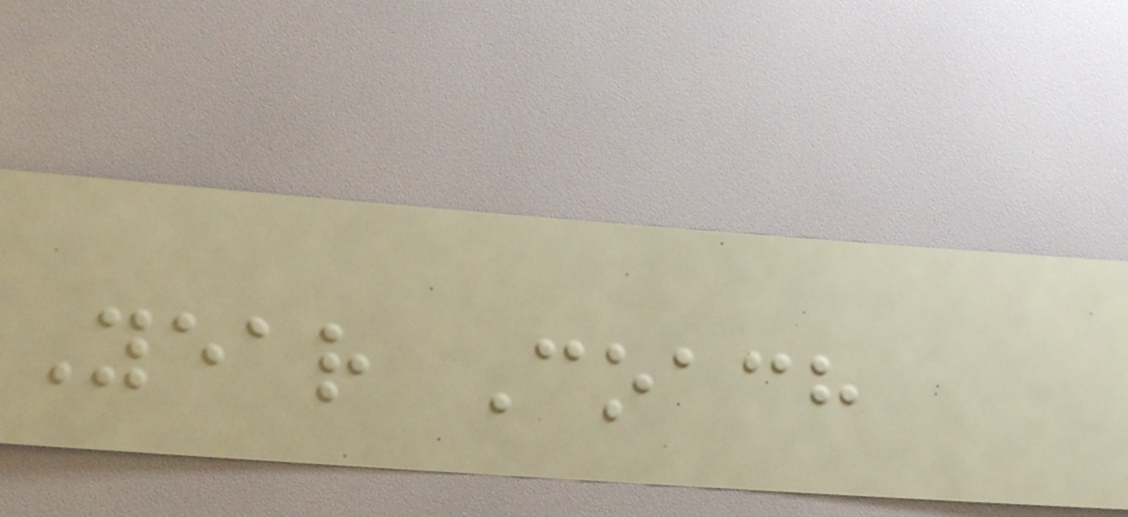Year Coach
